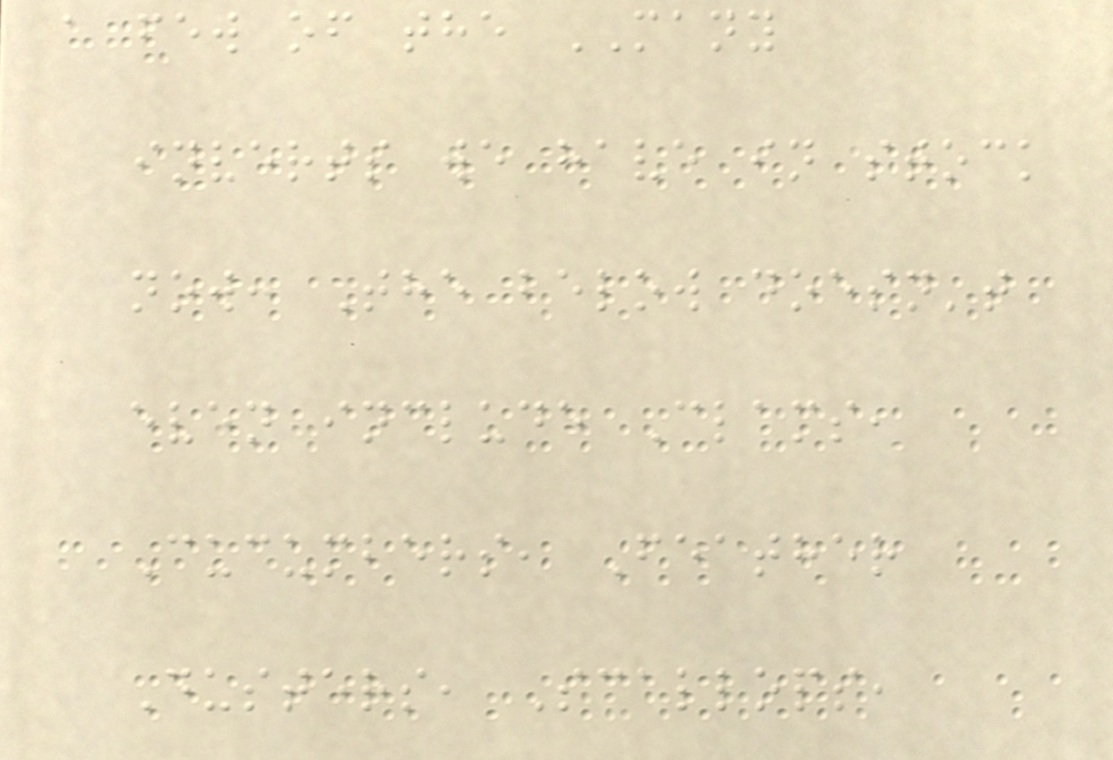a few of the MANY
inverts we have in stock
now: The below doesn't
even include Clams,
Cucumbers, Feather
Dusters, Scallops,
